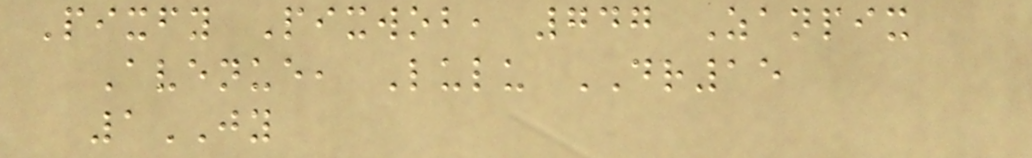Pixfy Pixwob, 747 Zanpix
Avenue, Lulu DR15
1JY
